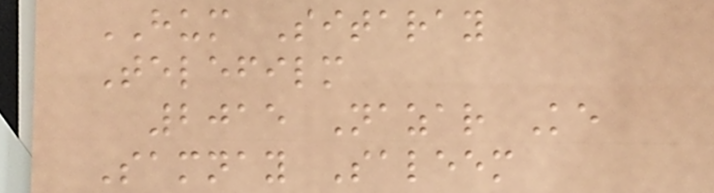HUM Sitaray
Telefilm
2015 Nazar Ke
Samnay Saleem
